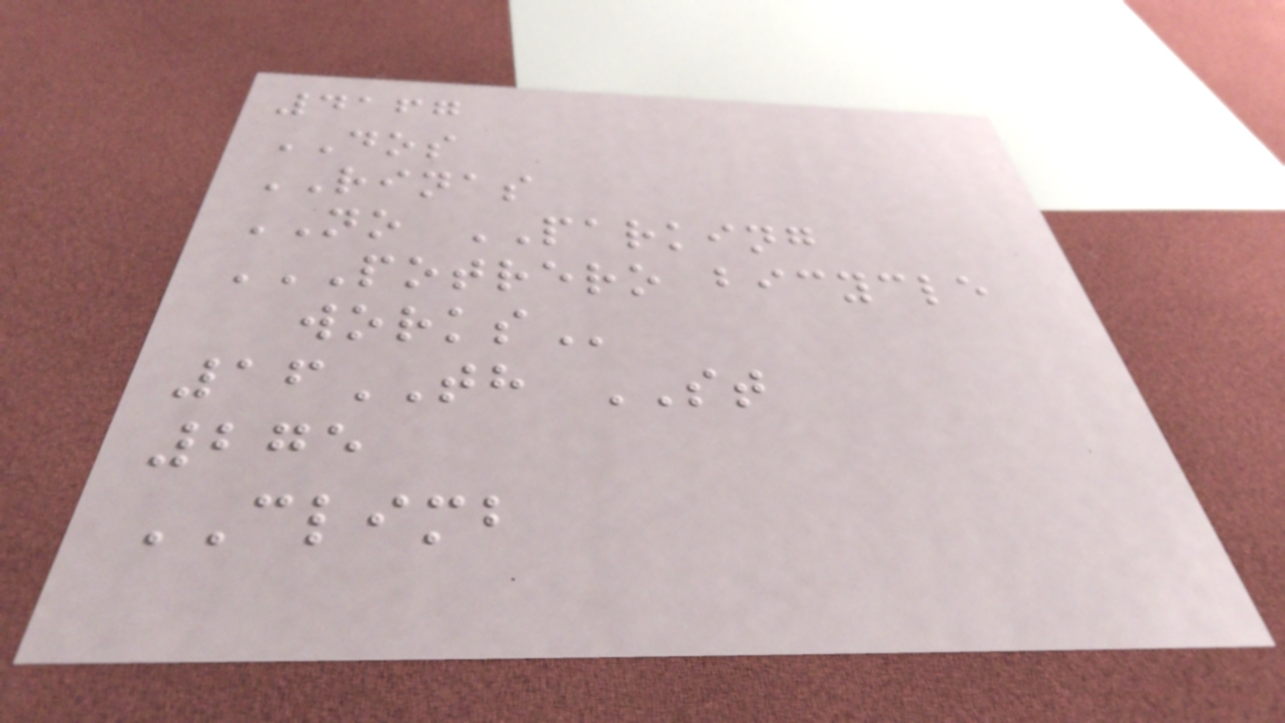4167
DOS
RINAS
NO PARKING
POTRERO BICYCLE
WORKS
16TH ST
275
CLIMB
